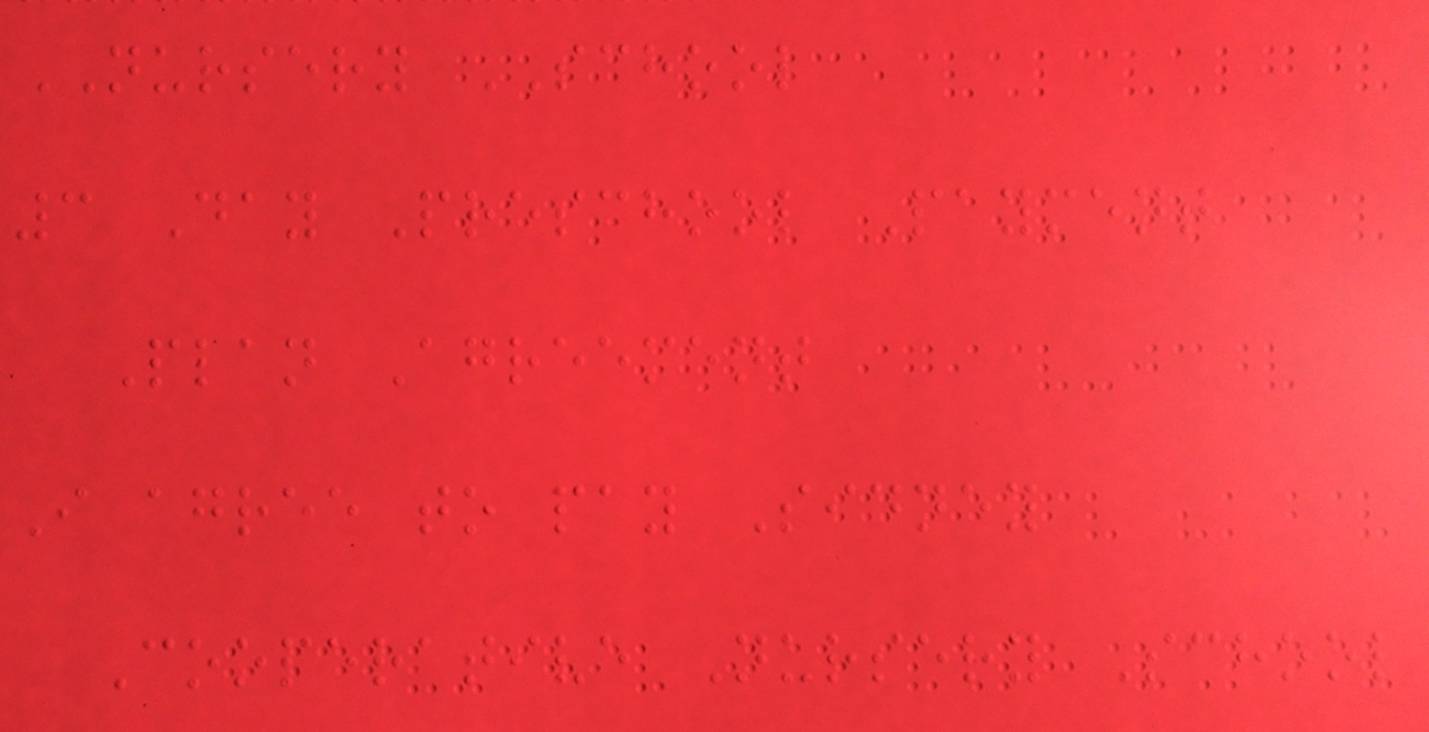NURSERY SCHOOL
3 Day Preschool Payment
Plan Agreement
I agree to pay Sidney
Cooperative Nursery School
